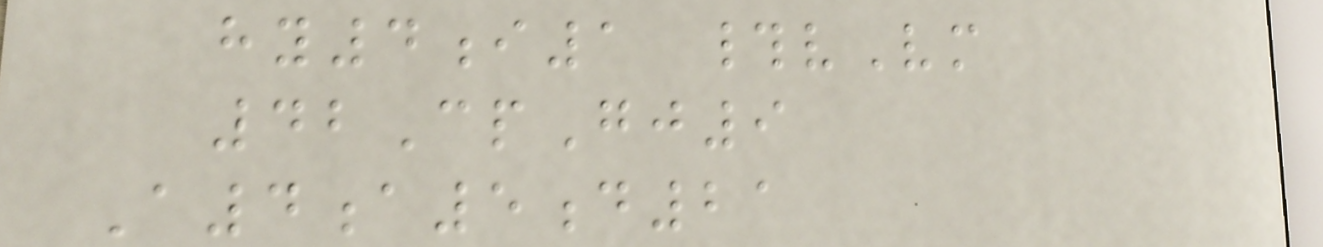hy4i1 #vVm
42CpGj9
A4a5d21
